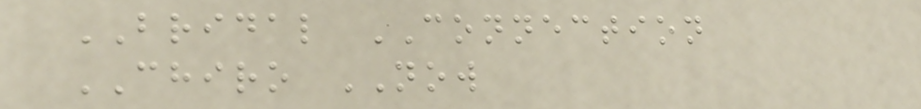BRIDAL CONNECTION
CHIRO NOW
